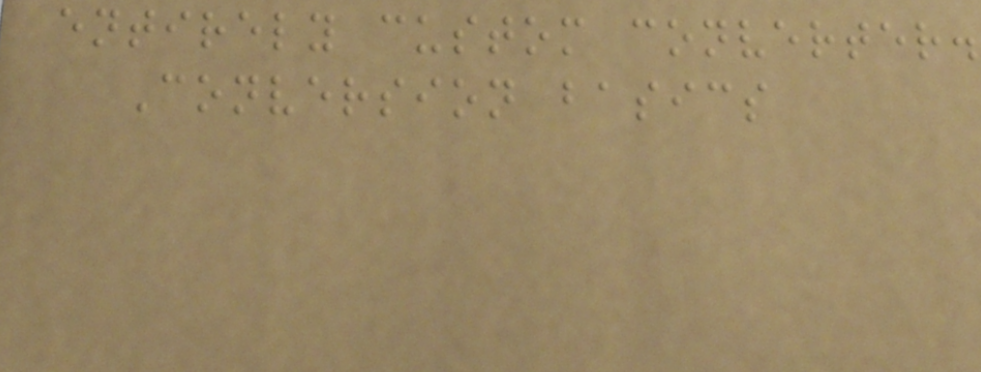entirely custom converter.
Conversion basics
